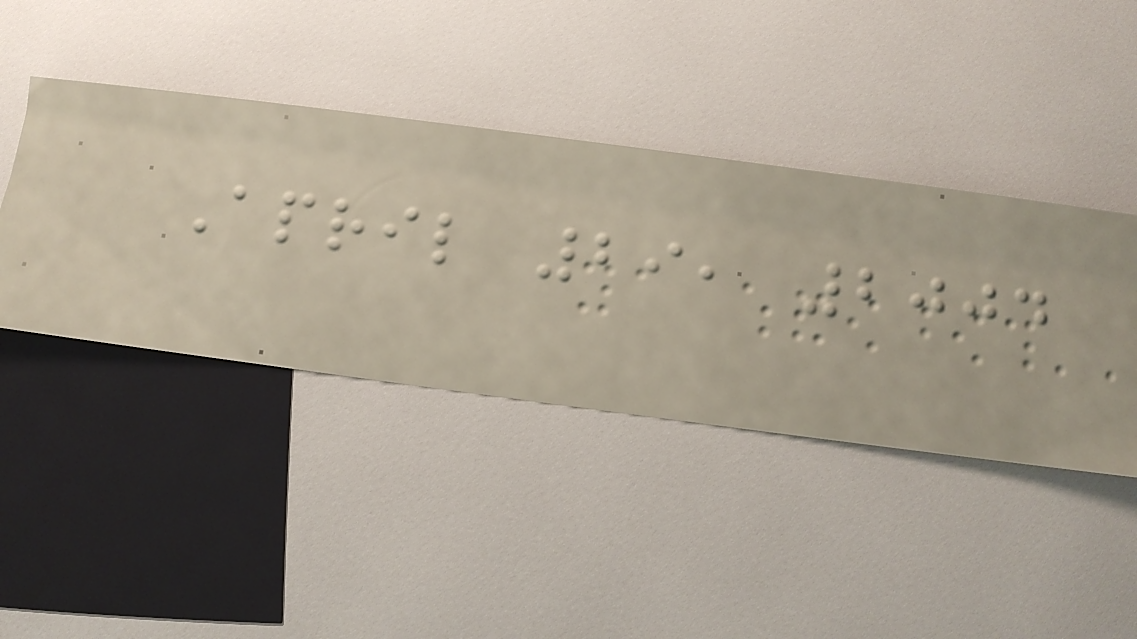April 29, 2004
